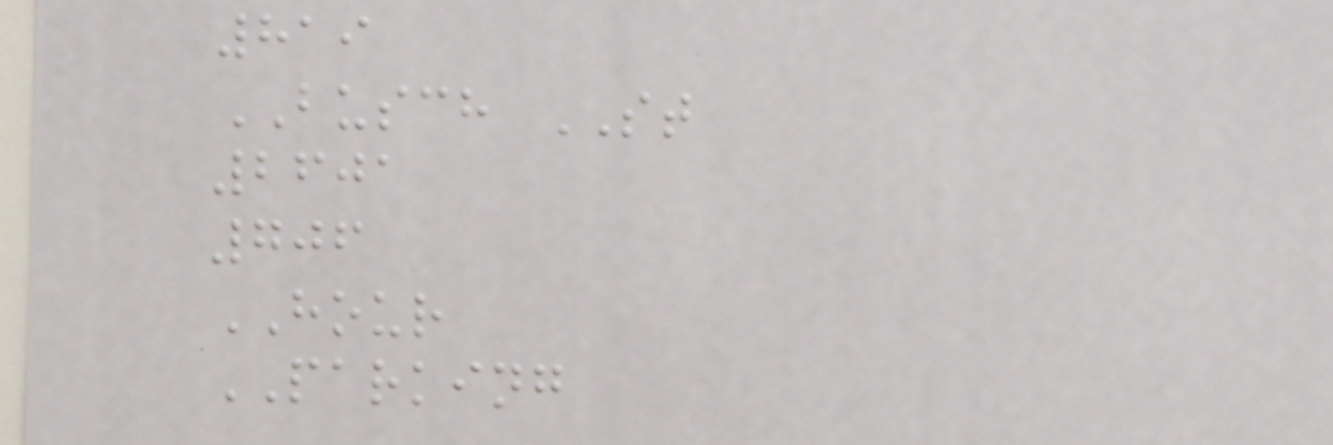819
BUSCH ST
2601
706
HOUR
PARKING
